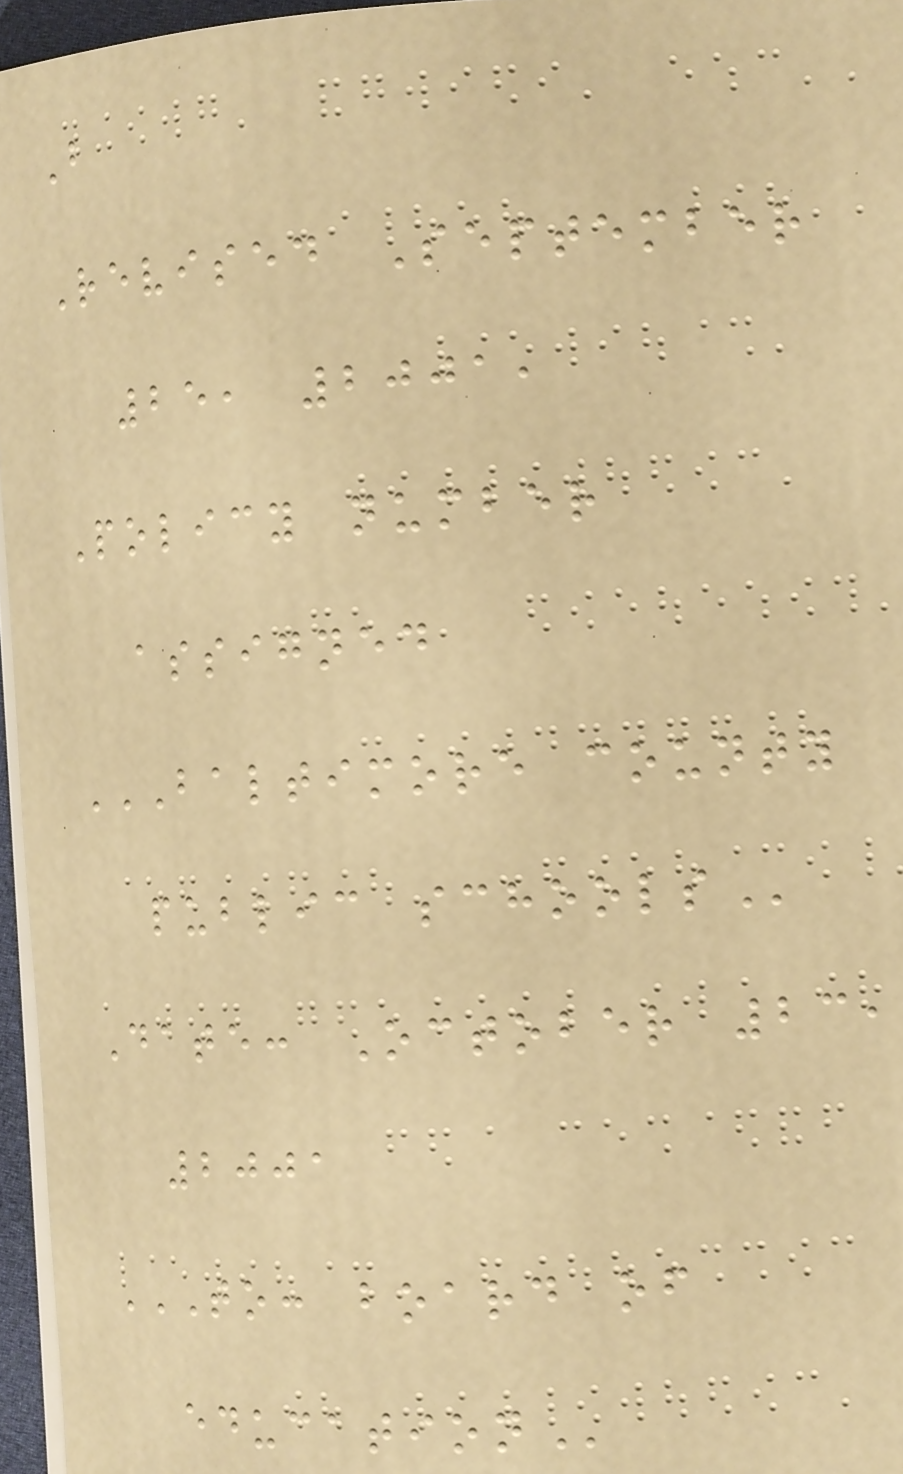B
Revised September
25, 2001,
Policy number
assigned
BALTIMORE COUNTY
PUBLIC SCHOOLS
Date: October 23,
2001
TO: BOARD OF
EDUCATION
